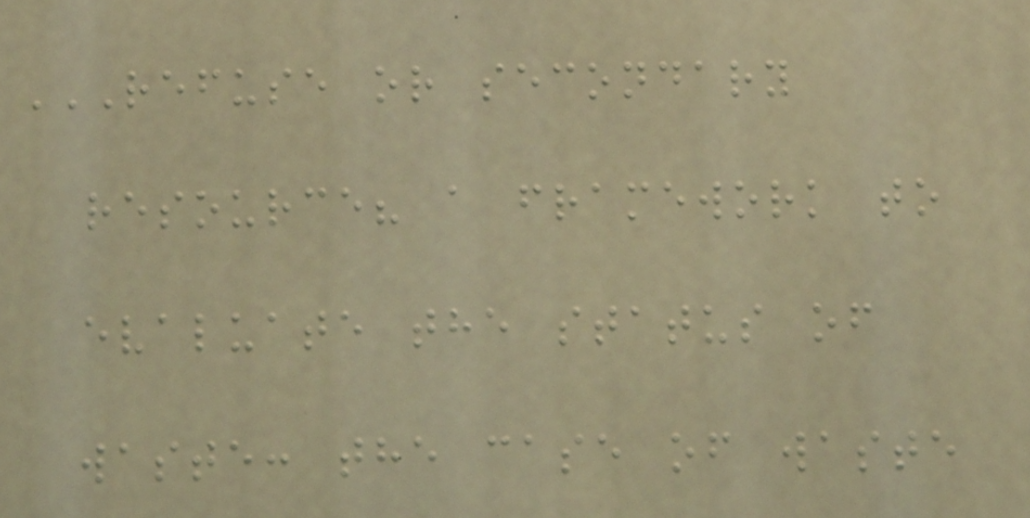REFUSE OR SECONDARY
RESOURCE? A FRAMEWORK TO
EVALUATE THE STATUS OF
WASTE: THE CASE OF WASTE
